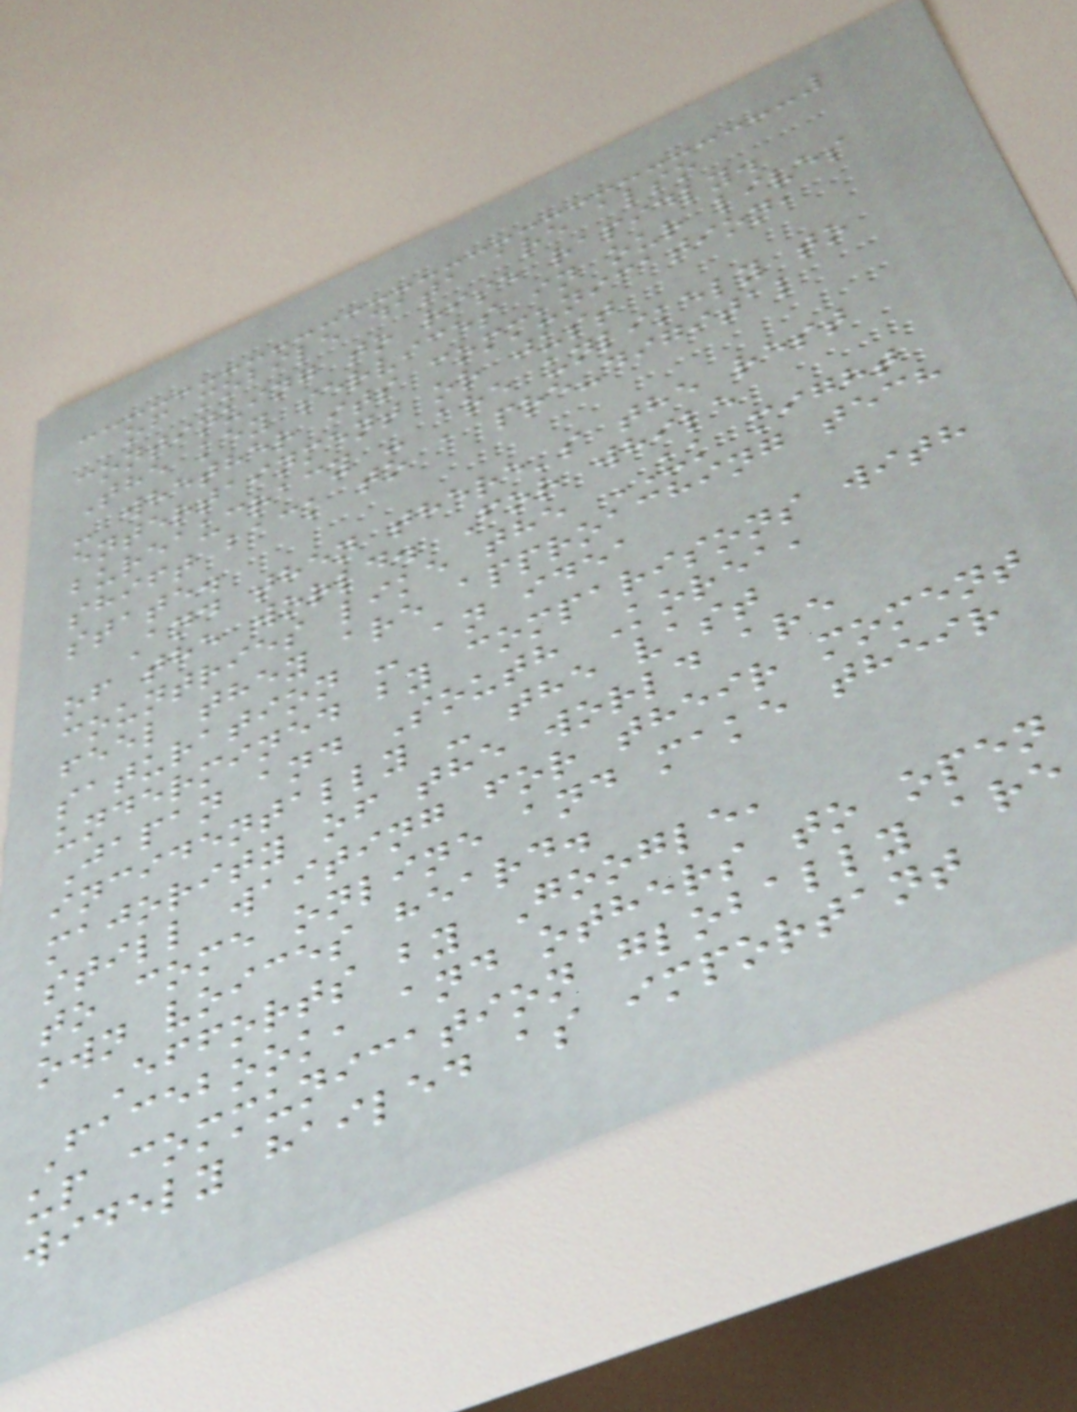of mobile data are also
continuing to rise rapidly.
The key services in our lives
- whether its communication,
entertainment or just
bureaucracy - are unlikely to
shift back to a pre-digital
state.
And then there's the rest
of the world. For while
countries like the UK might
feel they are approaching tech
saturation - an idea
undermined by comparisons with
Japan and South Korea,
incidentally - the vast
majority of the world are
still waiting for their moment
to come online and make their
own voices heard.
Efforts by Google,
Facebook, and others to open
up communication globally are
widely hailed as important
